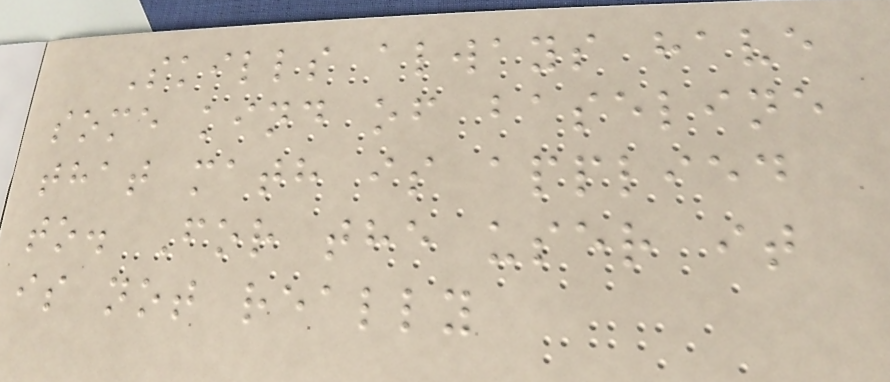Skills always have
some kind of baseline
that math is applied
to. For the user it
is not really
